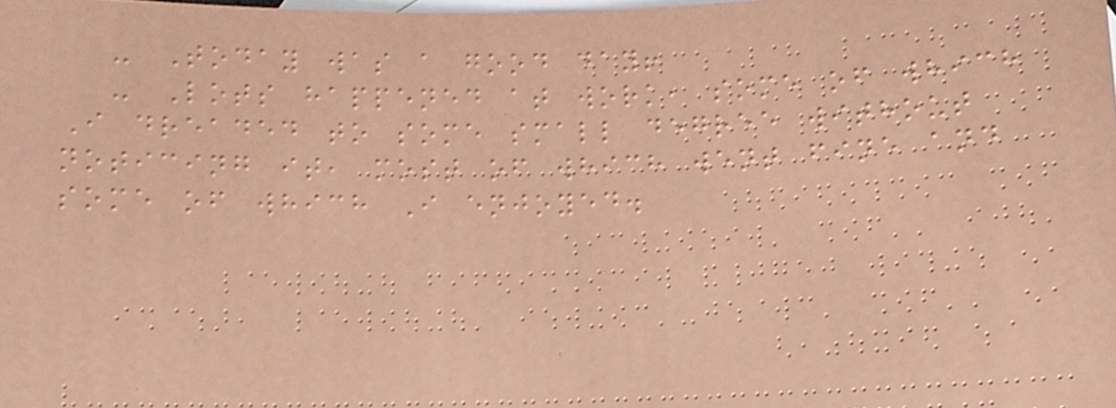- Today was a good day!
- Lots happened at work, some of which
I dreaded to some small degree without
noticing it, most of which went fine and
some of which I enjoyed.
